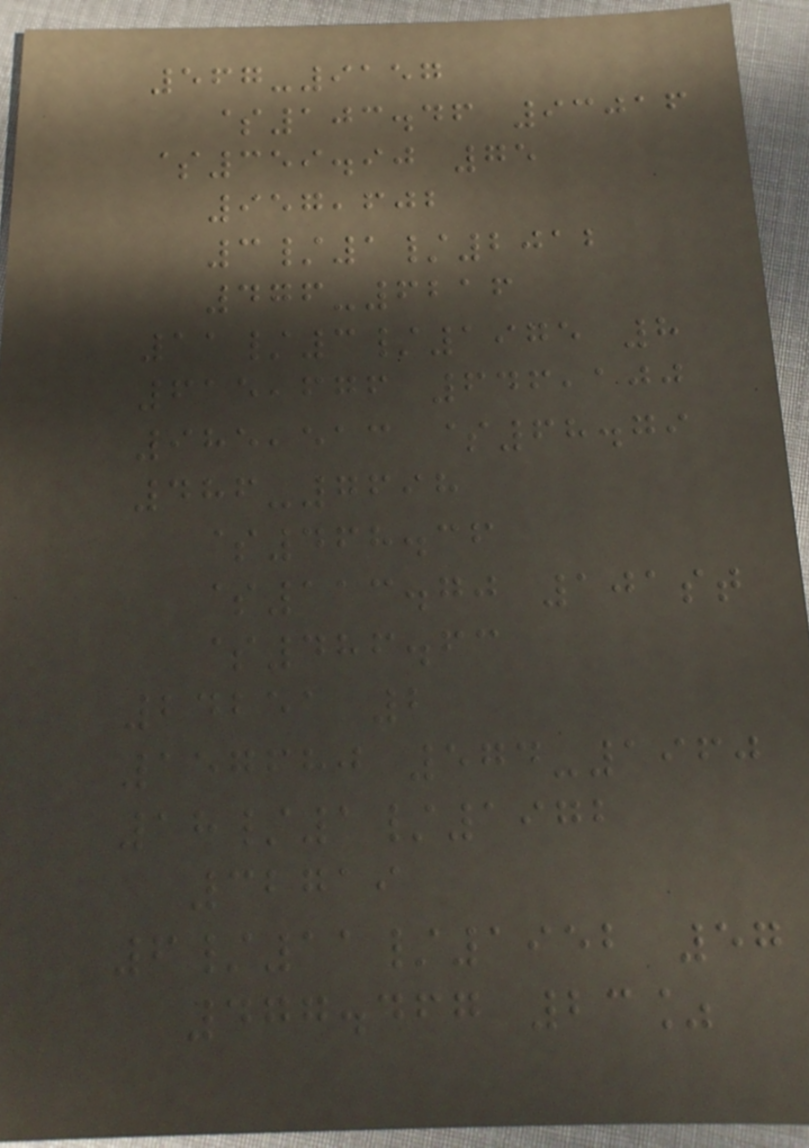567-9157
$103.46 93016
$359.90 75
957,602
3/1/2012
476-6216
11/3/1975 8
615,676 646,100
985,513 $68.79
486-7698
$468.36
$113.70 101st
$486.63
24251 2
157680 574-1960
18/1/1972
32719
6/11/1952 57
477.467 23%
